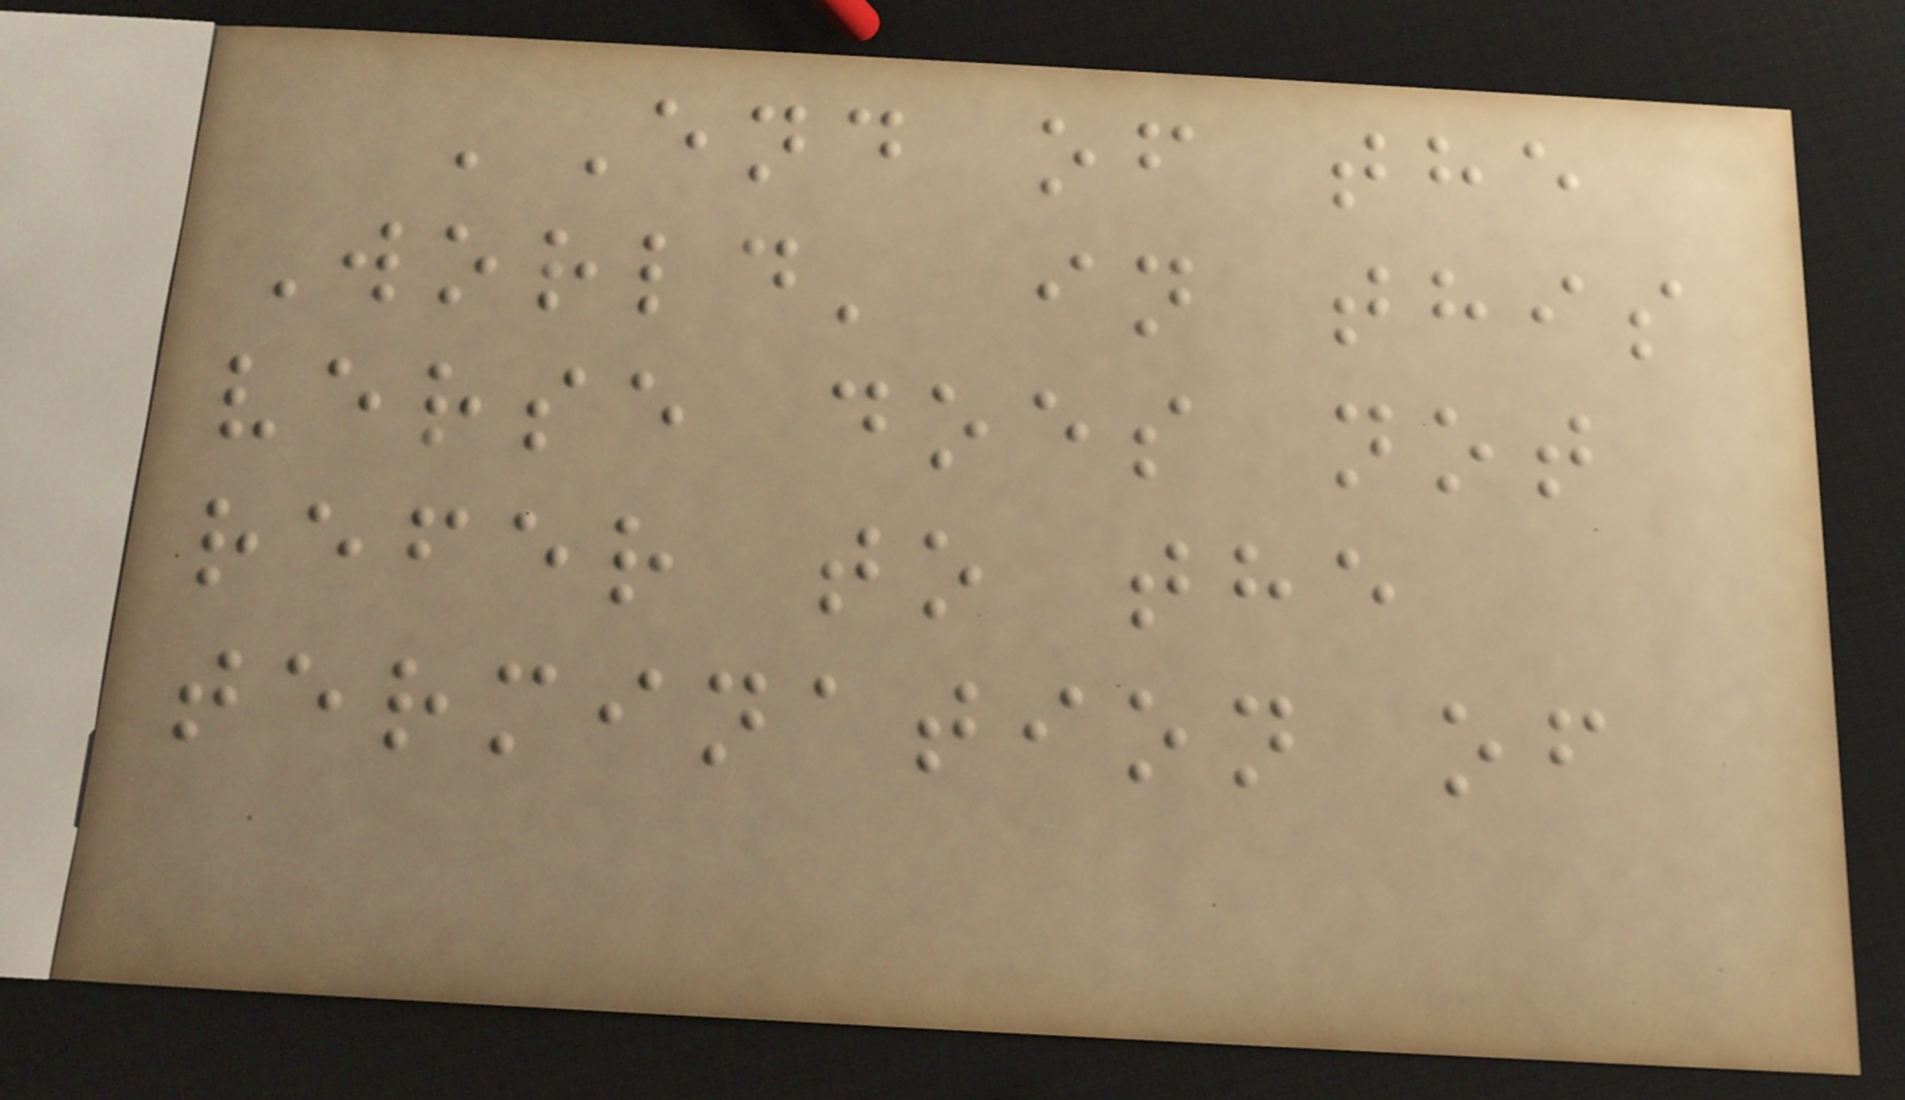'End of the
World' in this
verse does not
refer to the
termination of
